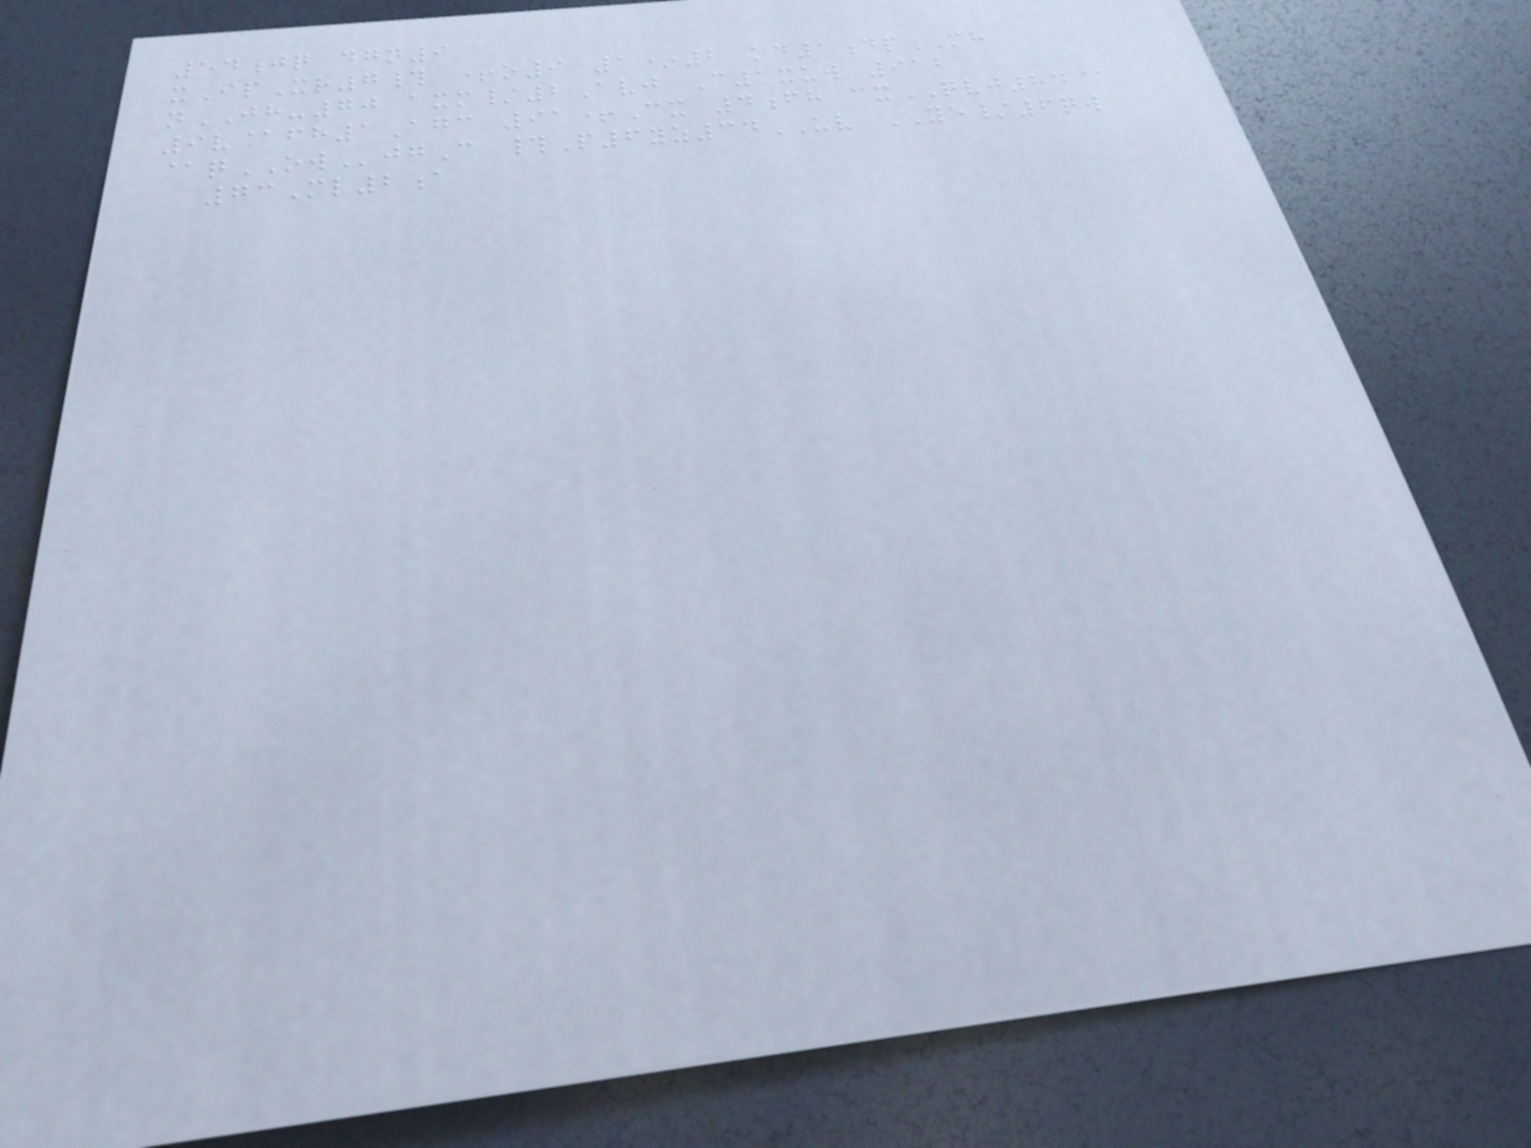54jq dgn9
xIpXr7# +o9 1*2 kd1dpMH
nJH-70 axm/2Avj C1xuw 912
9v@fh1Agc 91+Cx 4fh cxQVJ84@
@qOWjgC #P6yz34UV YE/6qw
73Ml2a
